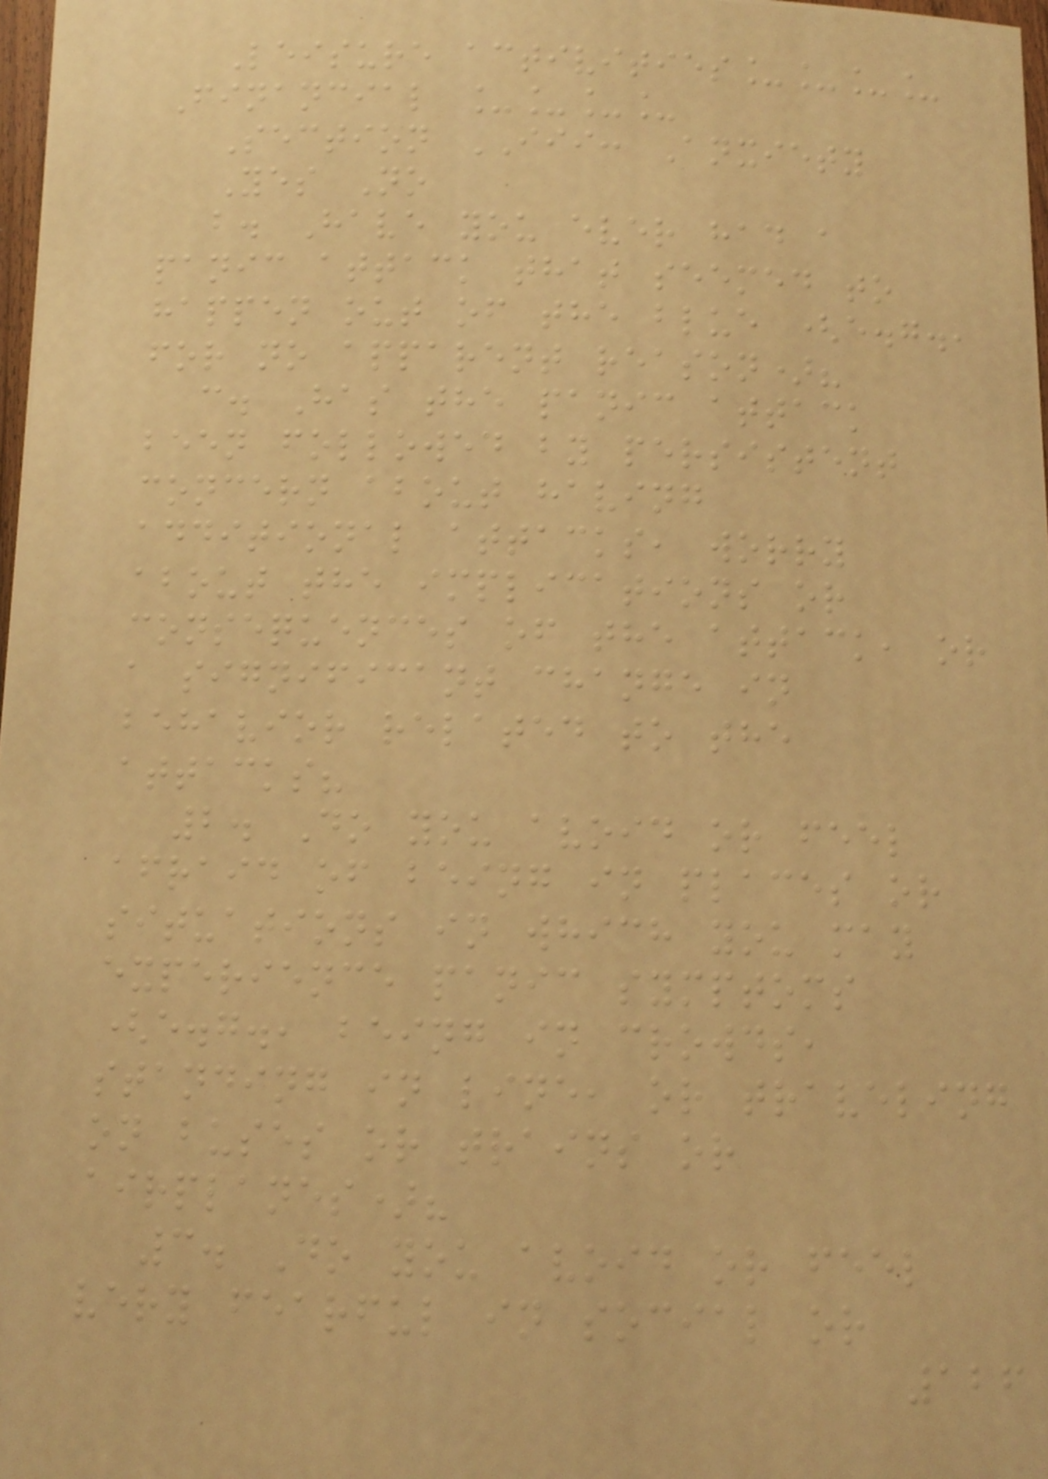Leisure activities____
Financial ____
Section III: Anxiety
Yes No
b. Have you ever had a
panic attack that seemed to
happen out of the blue (e.g.,
for no apparent reason)?
c. Has the panic attack
been followed by persistent
concern about having
additional attacks, worry
about the implications or
consequences of the attack, or
a significant change in
behavior related to the
attacks?
2. Do you avoid or feel
afraid of being in places or
situations in which you may
experience panic symptoms
(e.g., being in crowds,
standing in line, or traveling
on buses or trains or
airplanes)?
3. Do you avoid or feel
very fearful in social or
126
